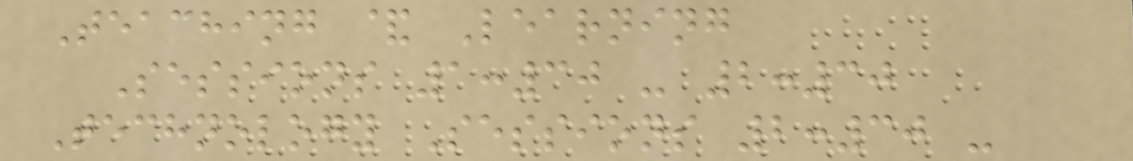Teaching & Learning
Sessions 1:30 - 2:30
Technology Sessions 2:30 -
